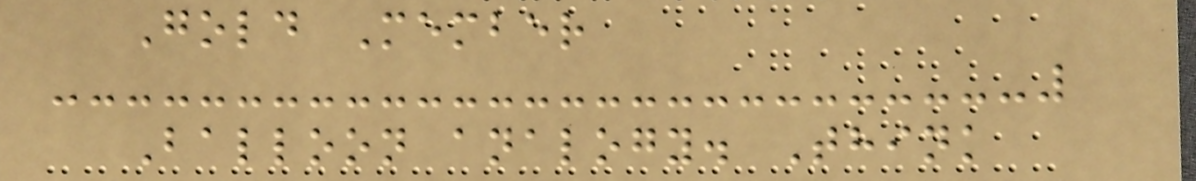Gold Member
Balloon analogy. Think
